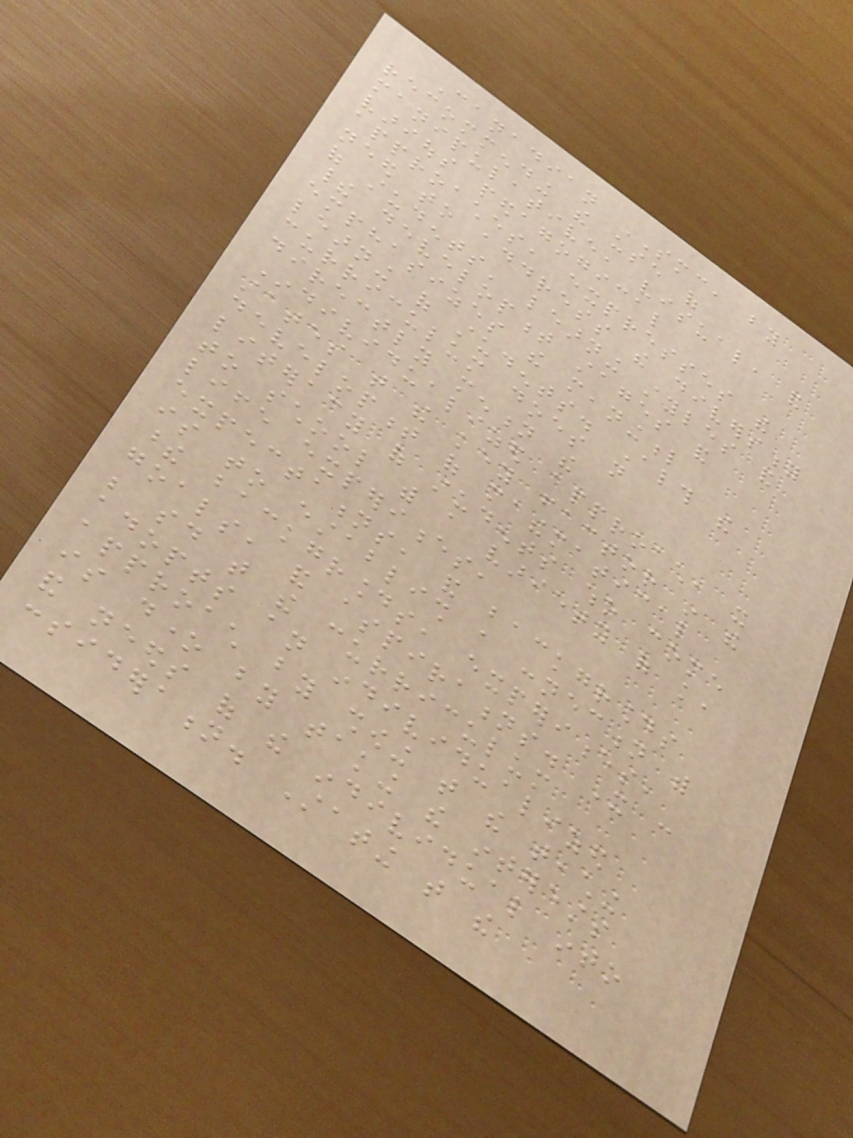Canadian SMC, by
recommending the use of
manipulative, visual, and
various pedagogical
approaches, expresses the
need to address the diversity
of students' learning styles and
their development stages and
emphasizes the meaningful
learning of students. Although the
curriculum does not
directly mention the
Individualized approach, it
states that the key factor in the
development of mathematical
literacy of students who come
to school with a variety of knowledge,
life experiences,
expectations, and backgrounds
is to establish a connection with
these backgrounds, experiences,
goals, and aspirations. It can
be said that the curriculum
adopts an individualized
approach by showing that the teaching
is done by taking the interests
and needs of the individual into
consideration. Stating that the
